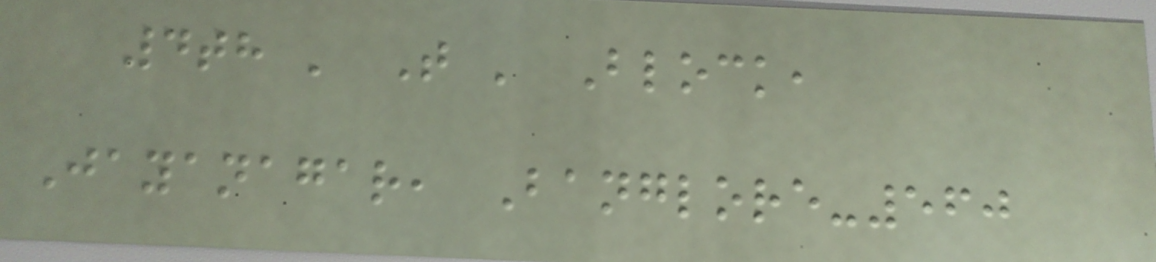4th ' T ' Block,
Jayanagar, Banglore-560
